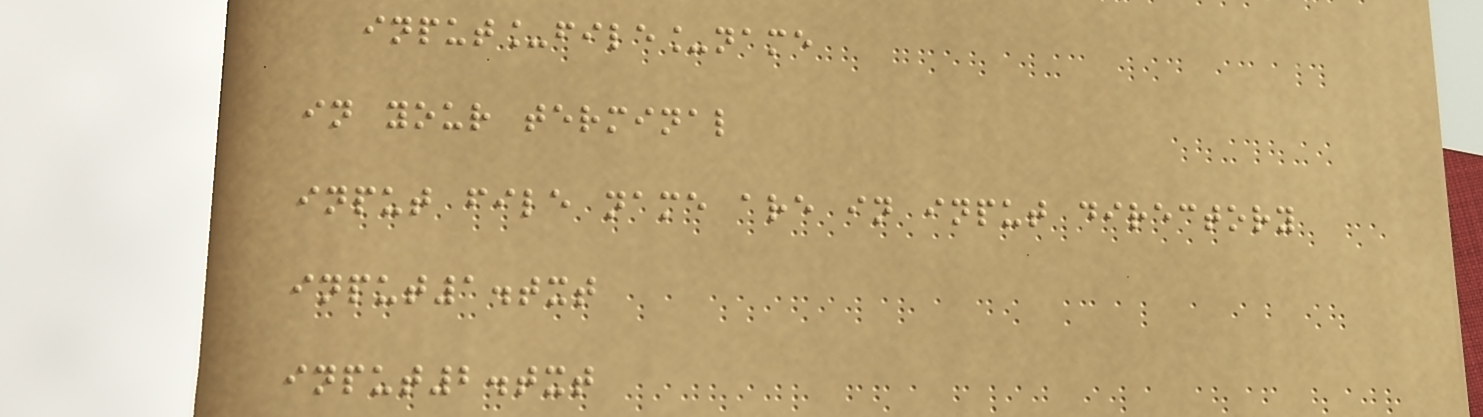input_file_name
in your terminal
input file name are in input directory
input1.txt
input2.txt
